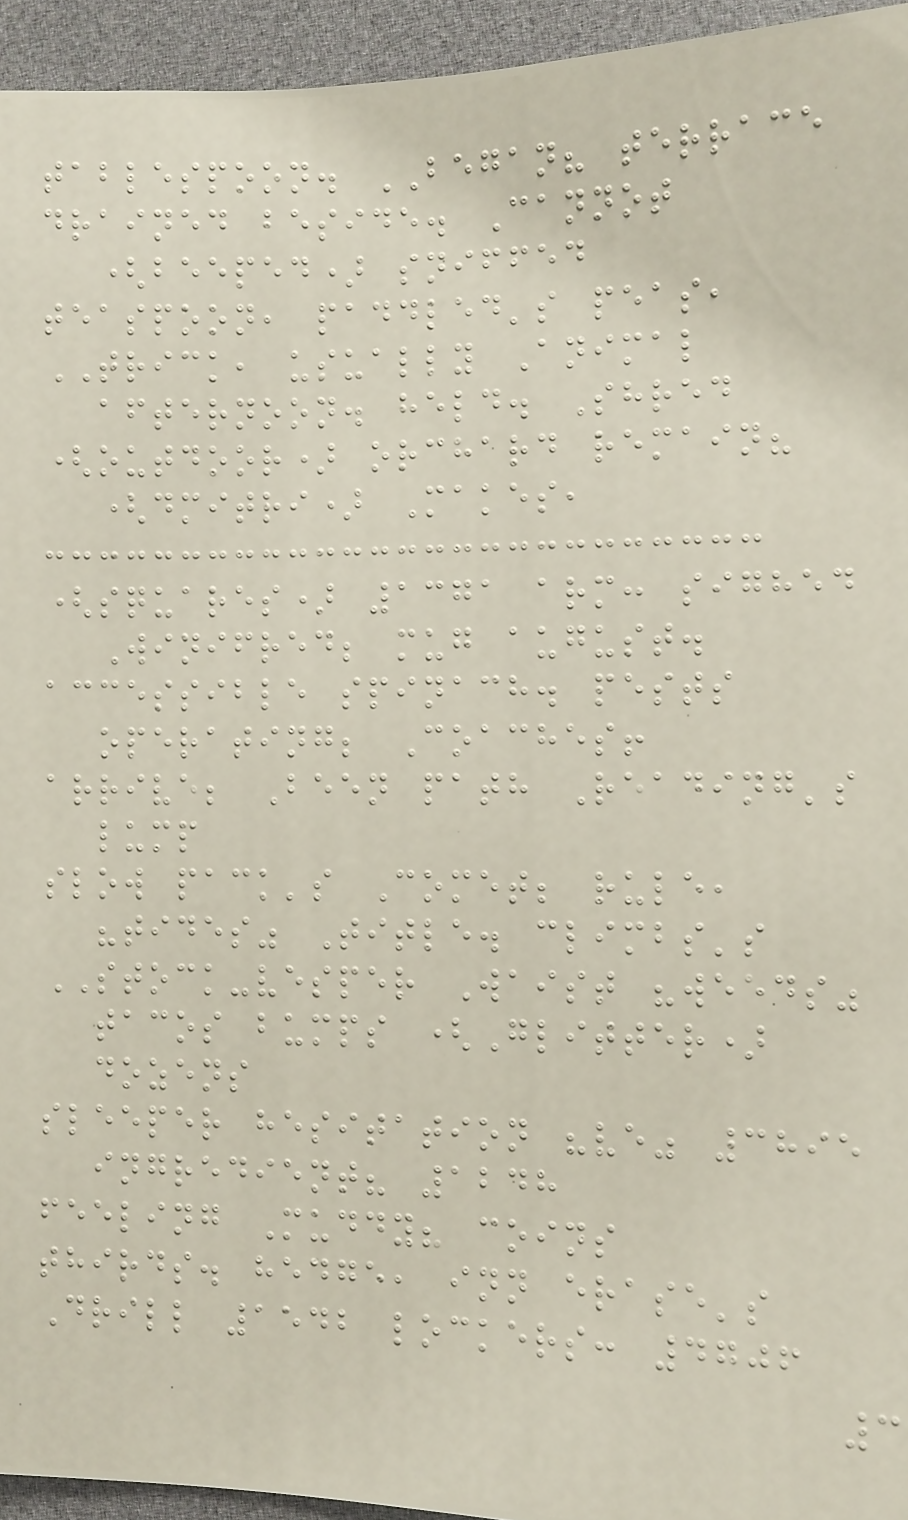tablespoon. BEGAN? terrace
drained beside. Cannot
(beeped) sniffed
teaspoon, paddled's peas,
TRICK, usually Animal
afternoon. held. Shred
(outdoor) orchard remain?
(dmitri) Makes,
(squares) 1371 arm: sighed
Winifred; mug august.
accessible spinach. pests
operating; Coaches!
arrive; Been path Reading's
lump
slow pack's Comet; rule,
"tides" Title. climbs's
STOCK-vesper Waist "weeds"
tacos bumps (Glitter)
dozens
sleeper hesitation "ve" 3895
ingredient? 1248
feeling Muddy? coins
thirds. hedge, inn erase's
Drill 1542 lockers: 4706
3
